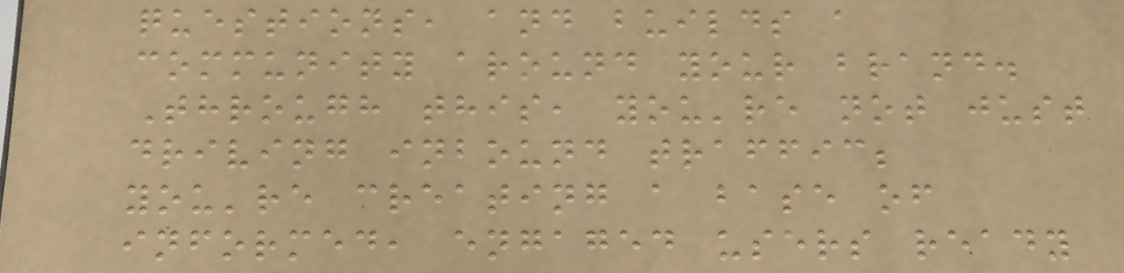questions, and builds a
community around your brand.
Through this, you're not just
driving inbound traffic;
you're creating a base of
informed, engaged users ready
